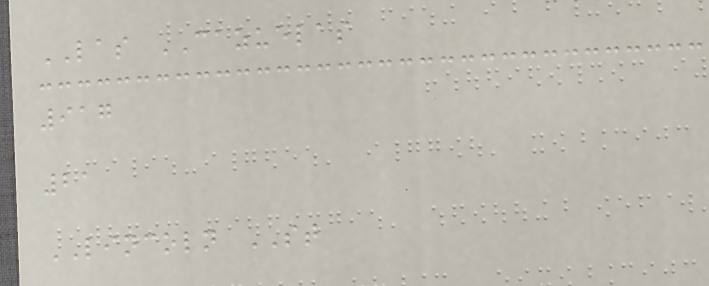LAS CAZUELAS
917
21
LINCOLN ST
